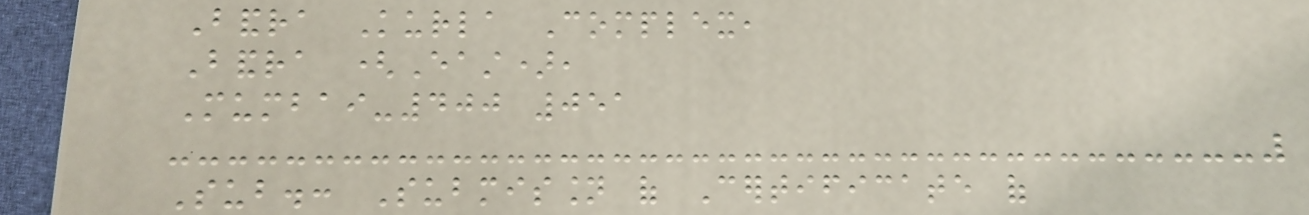Bandra Kurla Complex,
Bandra (East),
Mumbai-400 051
Sub.: Submission of Certificate of
